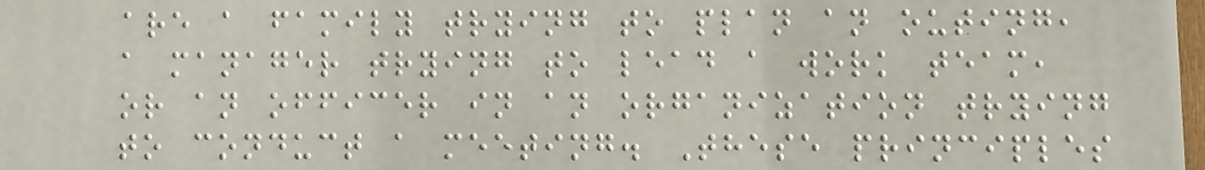are a family trying to plan an outing,
a manager trying to lead a work team,
or an officer in an organization trying
to conduct a meeting. These principles
